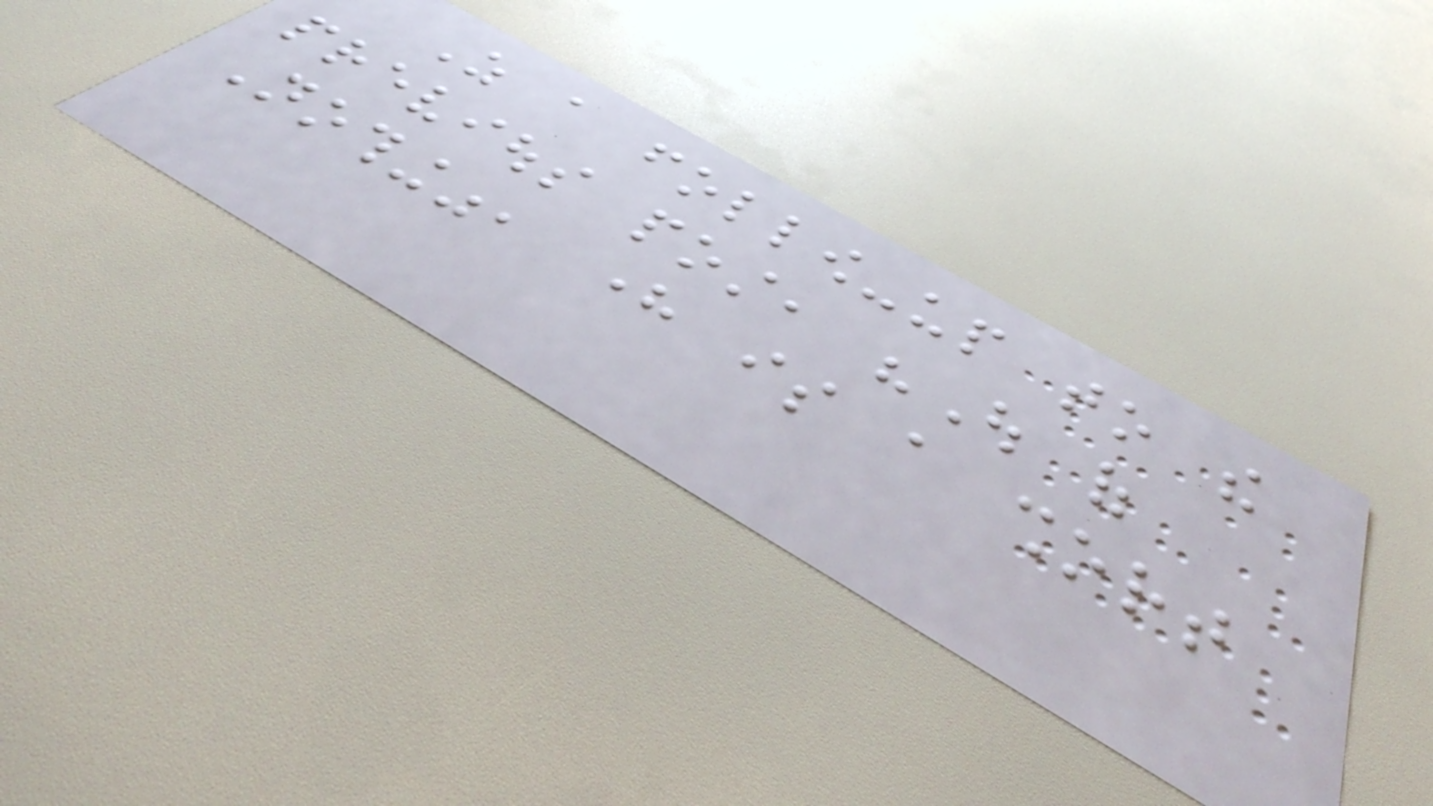As a follow-up to the
previous post, "Out of
Nothing", here is a short
